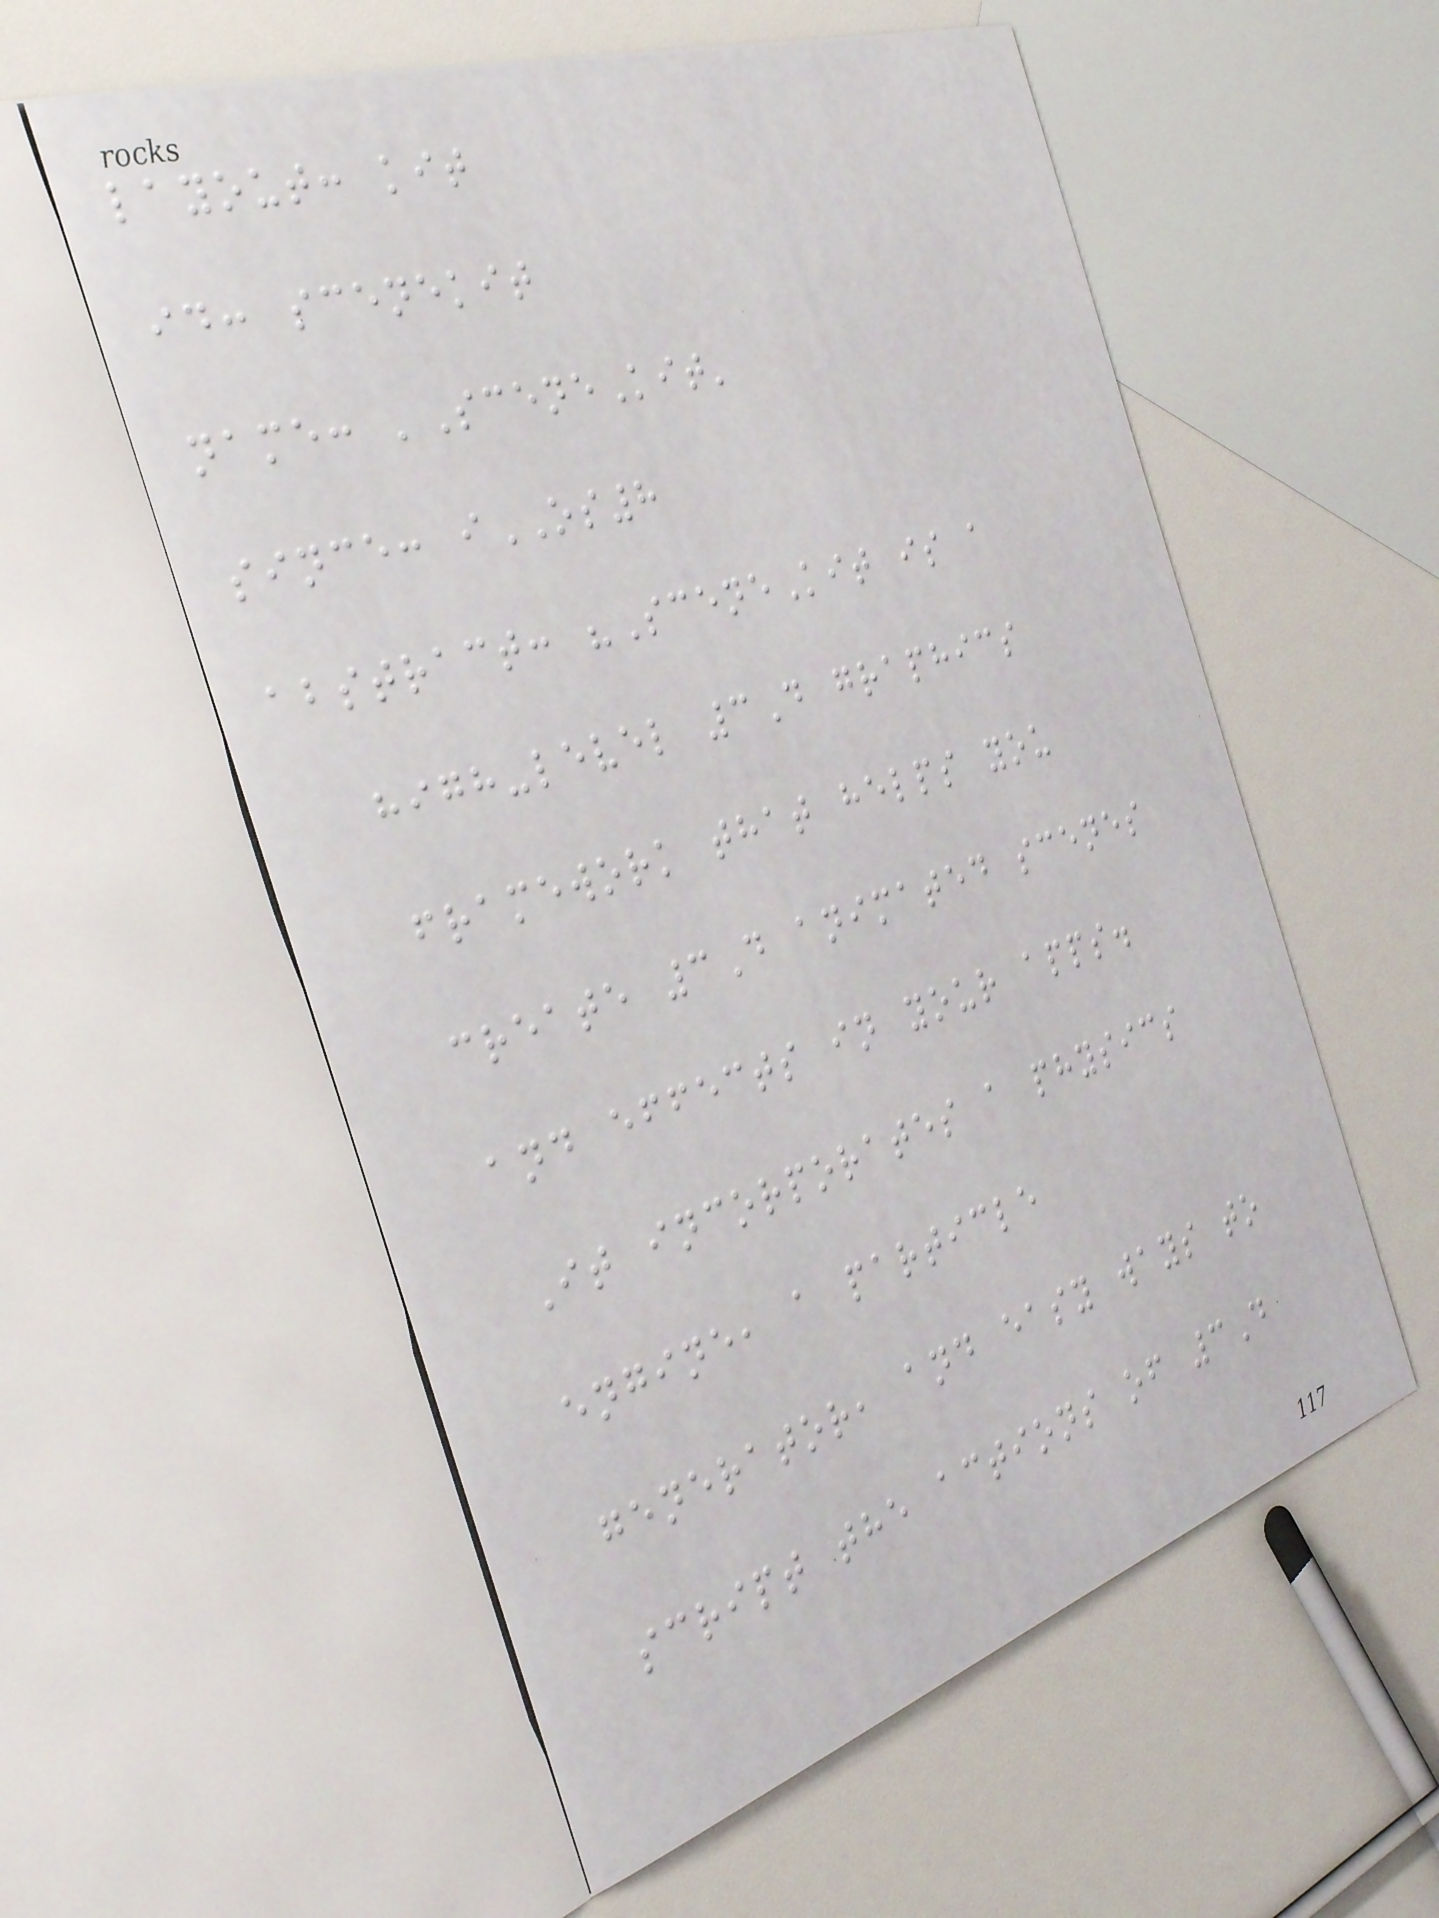layout: kit
id: scenekit
name: 'SceneKit'
since: iOS8
abstract: "SceneKit is a
high-level 3D graphics
framework that helps you
create 3D animated scenes
and effects in your apps.
It incorporates a physics
engine, a particle
generator, and easy ways to
script the actions of 3D
